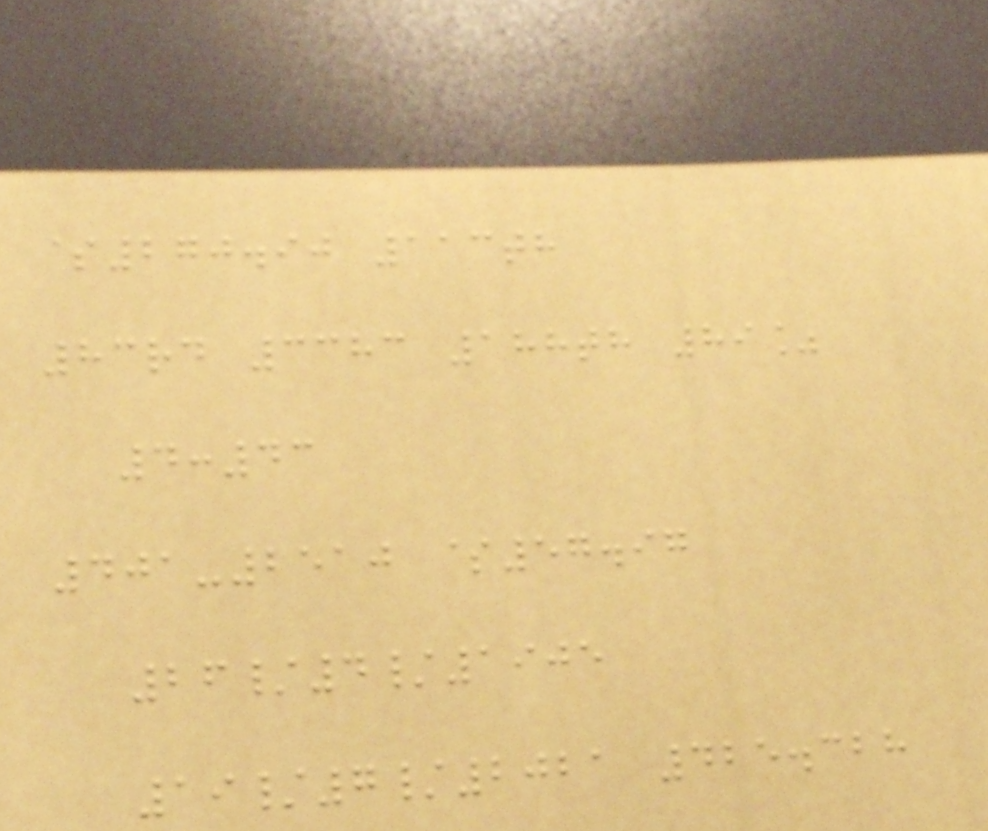$270.90 113th
83rd 3383 188th 89%
4:43
401-2510 $57.97
26/4/1905
19/7/2021 425.328
